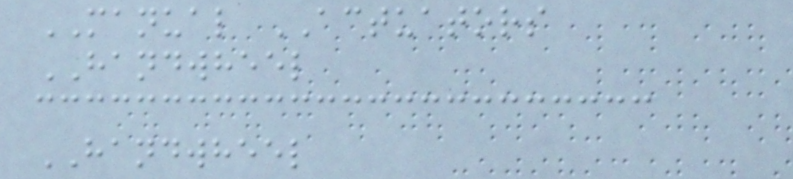MANUAL ACTUATORS
HANDWHEEL
HANDWHEEL
